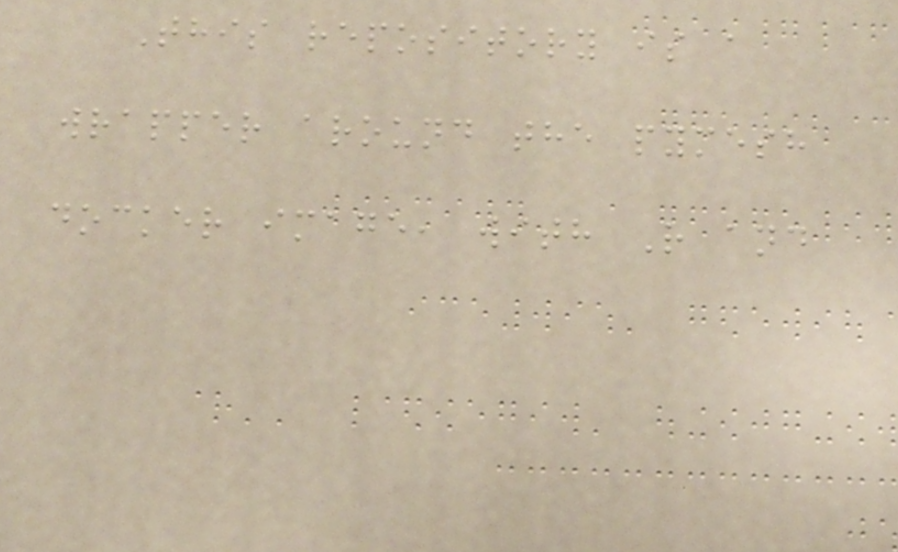This repository is a
wrapper around the pymesh
docker image, with R and
